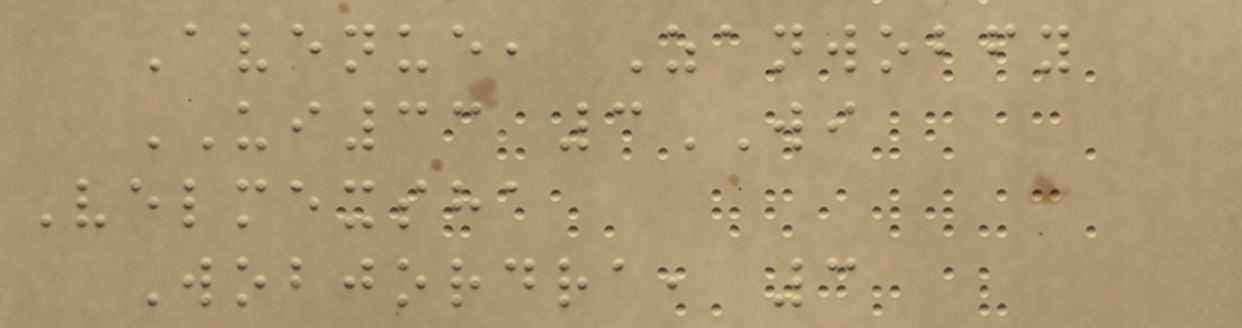Avenue, Zanwobfy
UI33 3WI
Velmexsha
Wobjordra, 3
